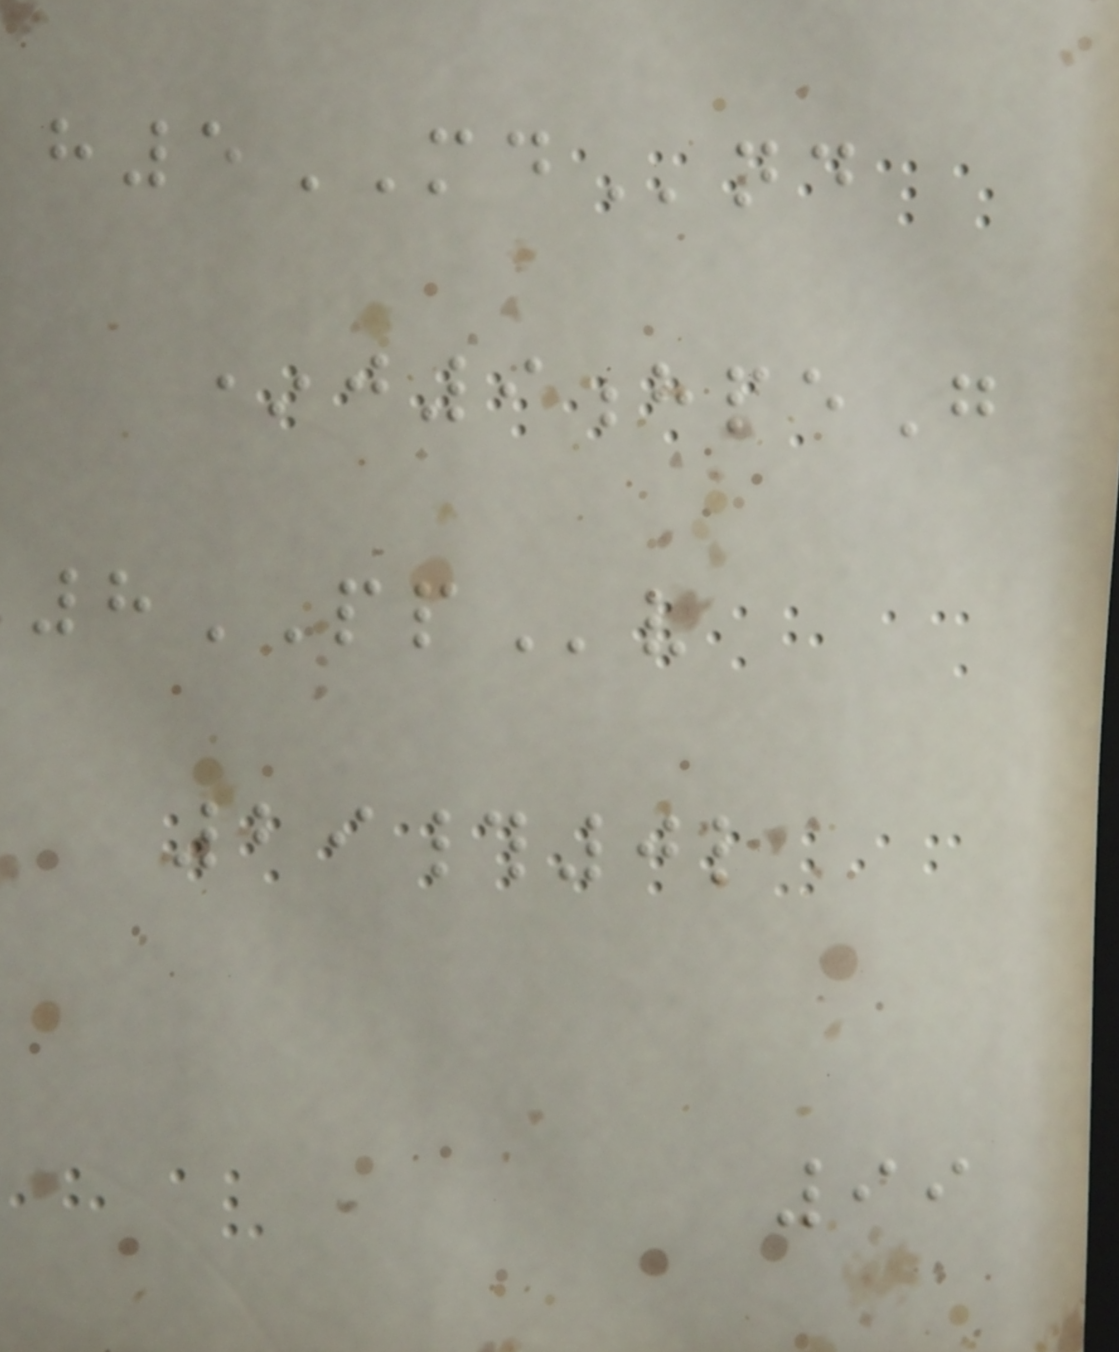h5MDnd
*j9hpeG
8PPv
29#0l
99
